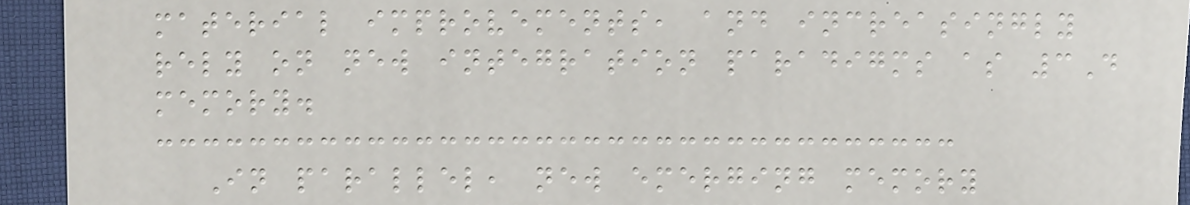material improvements, and increasingly
rely on new integration paradigms as 3D
memory.
In parallel, new emerging memory
